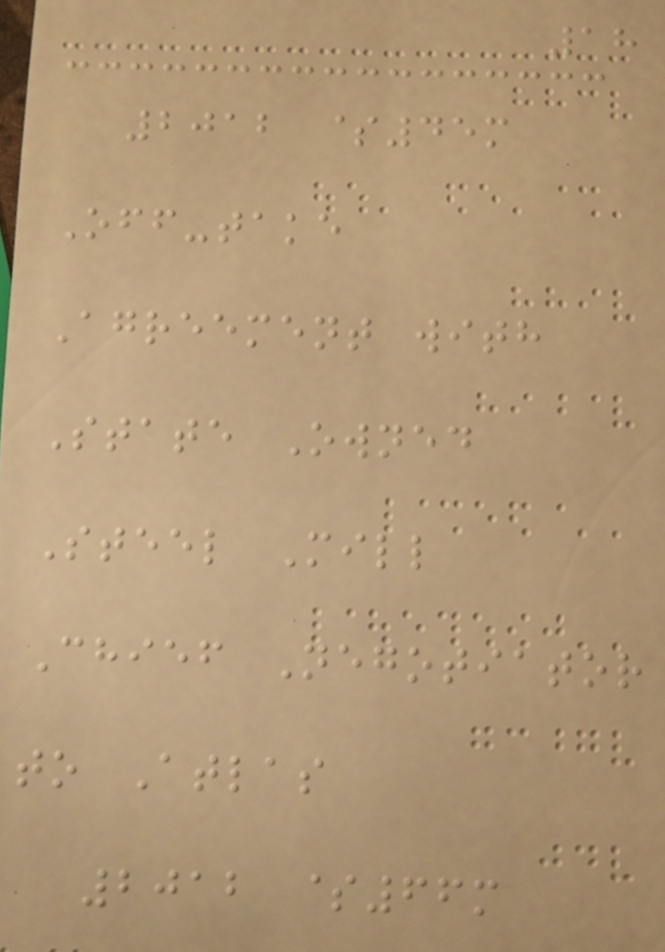18
2012 $45m
Off-take
Agreement with
State Owned
Steel Mill
Chief Negotiator
to Atlas
2012 $66m
